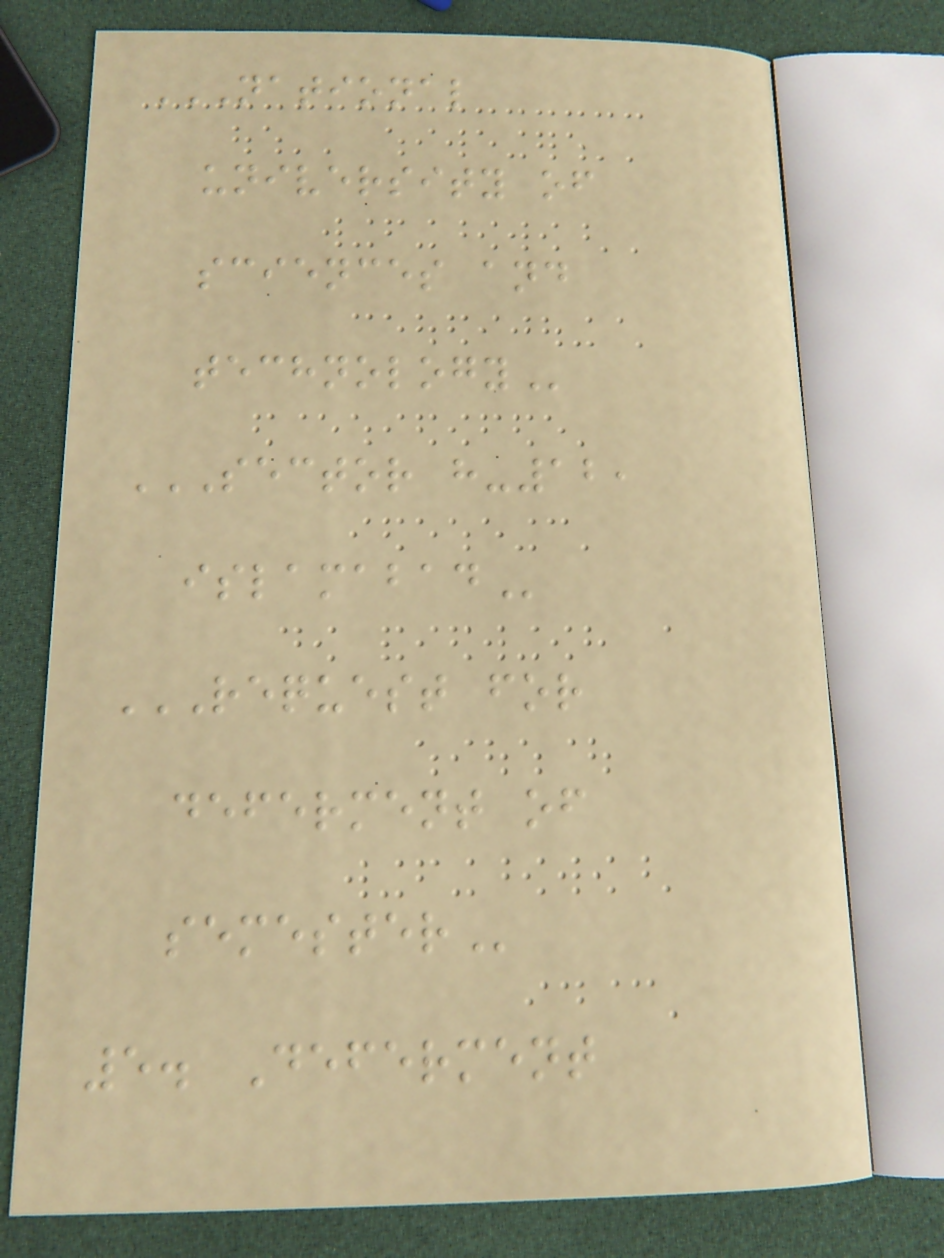NATIONAL
UNIVERSITY OF
SCIENCES AND
TECHNOLOGY
SECTOR H-12,
ISLAMABAD
REQUEST FOR
DEFERMENT OF
SEMESTER
5. Deferment
